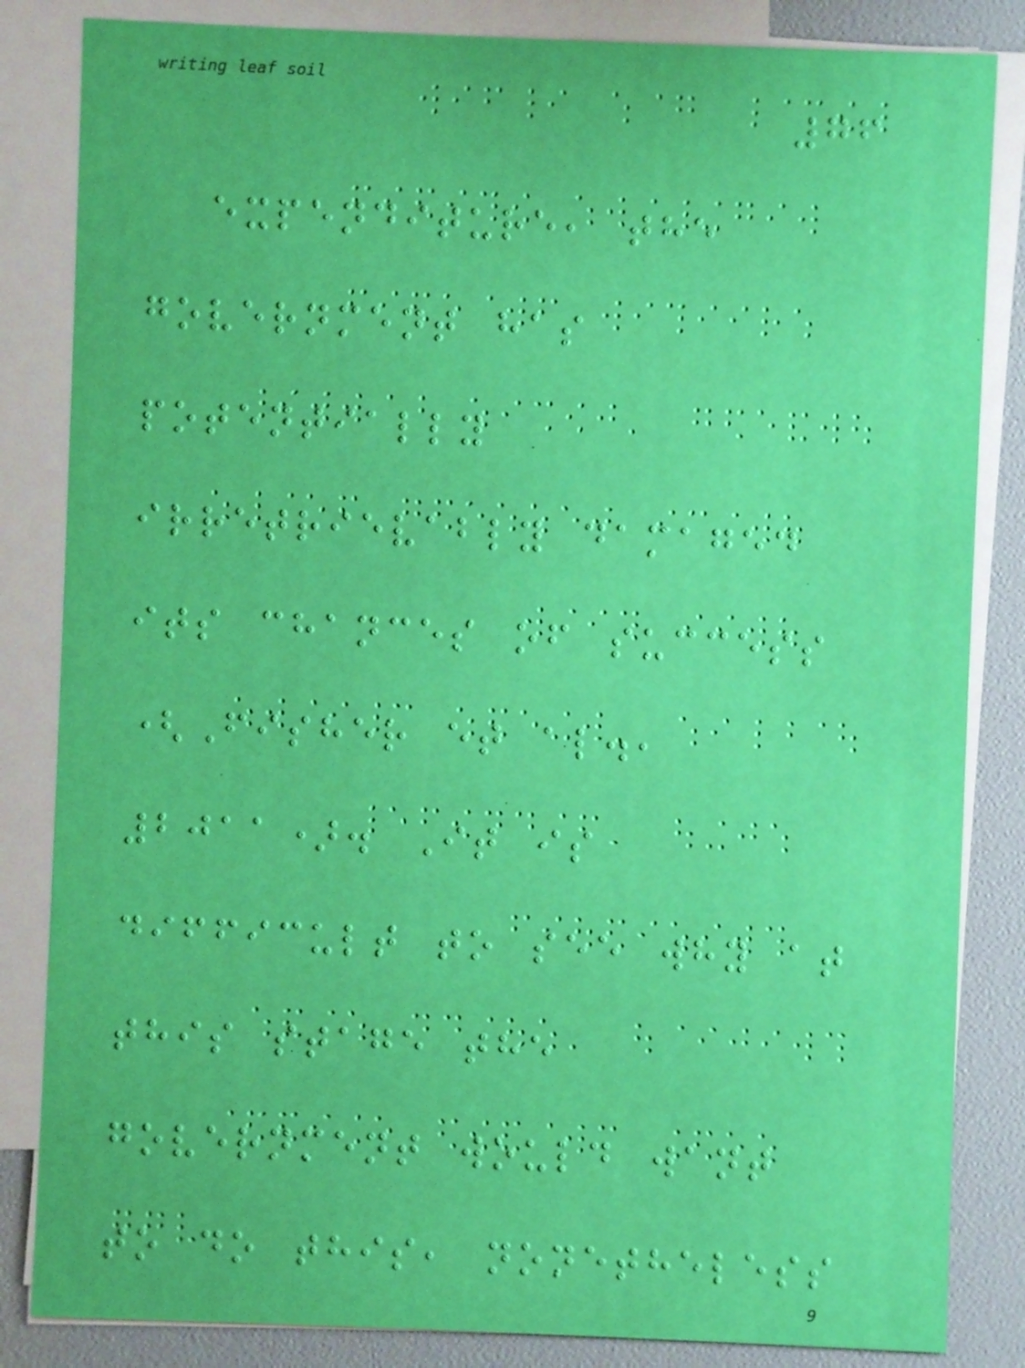76
expenditure, the
government has
potentially
irretrievably damaged
its chances of success
(Fisher et al.,
2011). It is
difficult to see why at
this stage the
government would want
to do this, nonetheless
